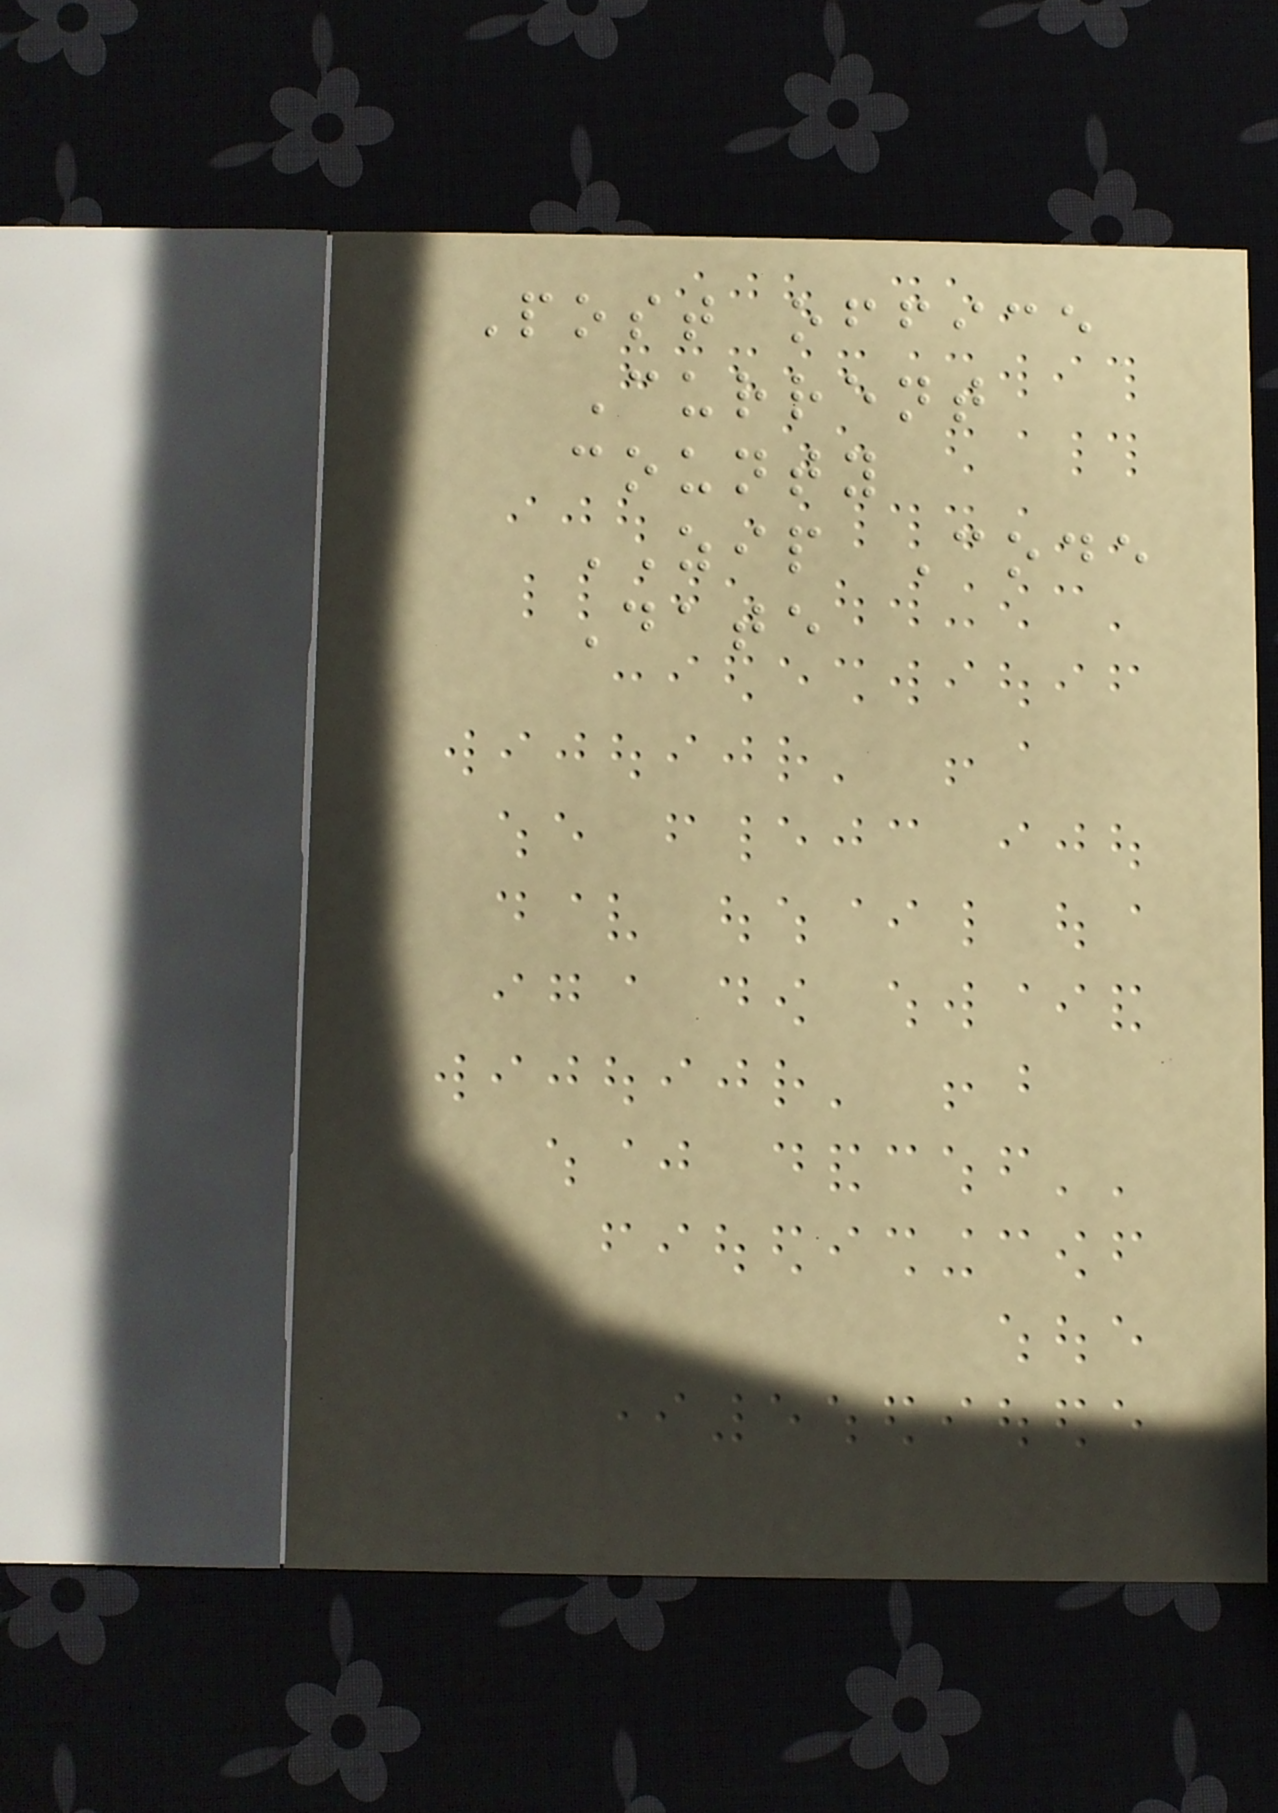Post office
Current
county
ZIP Code
Date
